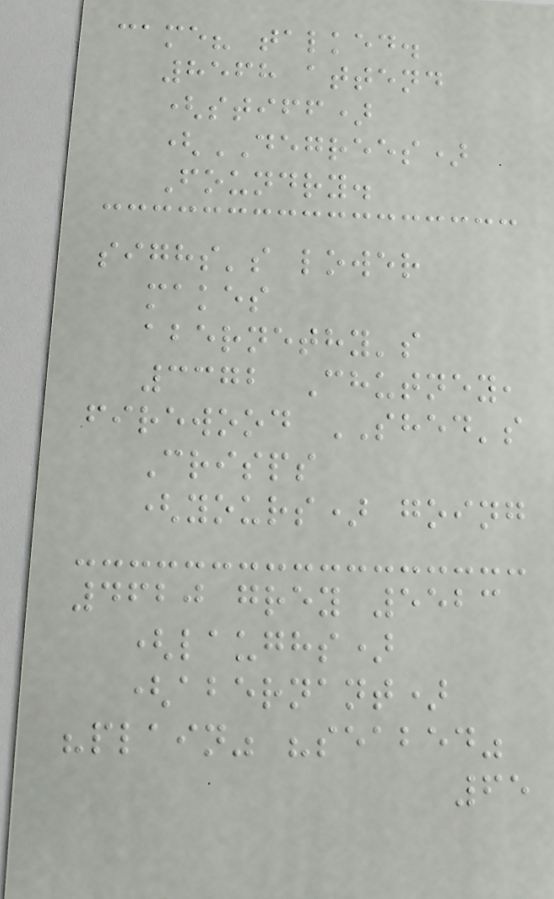came? talked.
8568 attend
(stiff)
(DEGREES)
Foundry.
sighs's lower
makes
abernethy's
3372 Chutney,
firewood SHED's
Crisps
(yours) going
4620 grey 5523
(laughs)
(abernant)
"plain" "seabed"
65
